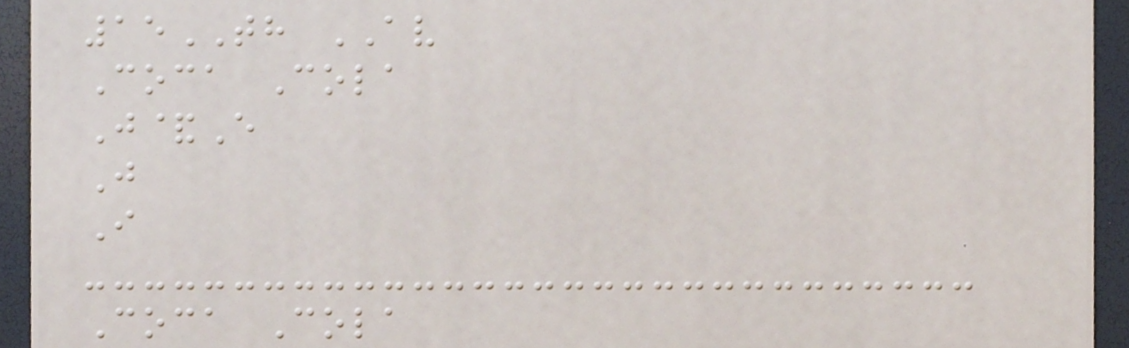15TH AV
Coca Cola
J&E
J
I
Coca Cola
